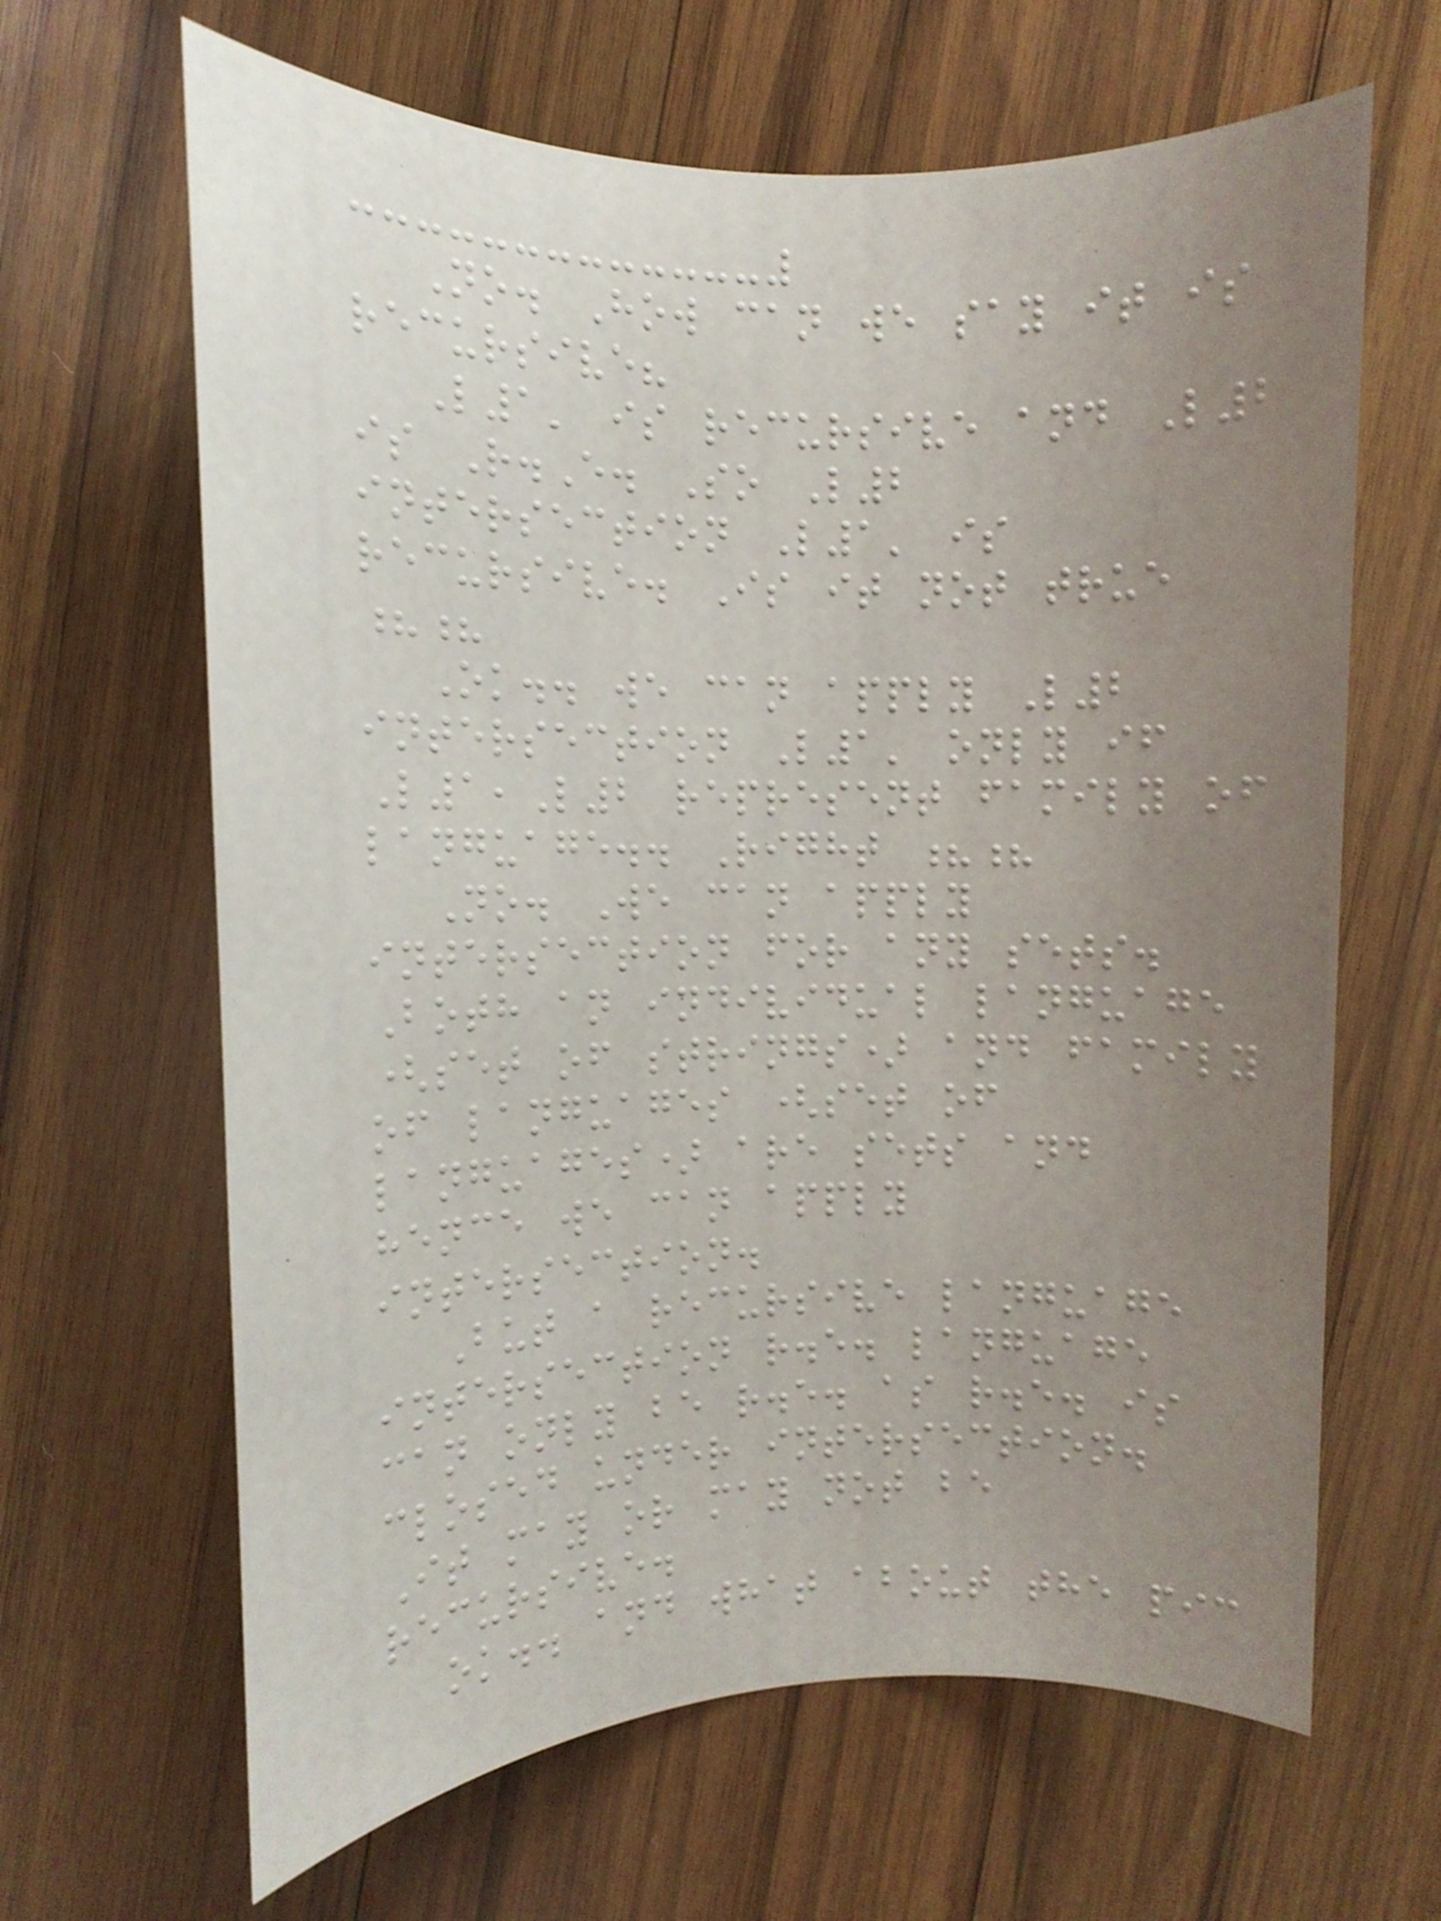No. How can we say it is
recursive?
L1' is recursive and L2
is R.E. So L2
intersection L1' is
recursive. Is it not true
??
Ok.. we can apply L2
intersection L1' only if
L1,L2 represent family of
language.. Right ??
No. We can apply
intersection for any sets.
Both an individual language
(set of strings) and family
of languages (set of
languages) are sets and
hence we can apply
intersection.
But a recursive language
intersection r.e. language
can only be r.e. as r.e. is
closed under intersection.
It may or may not be
recursive.
ok.. and what about the pic
